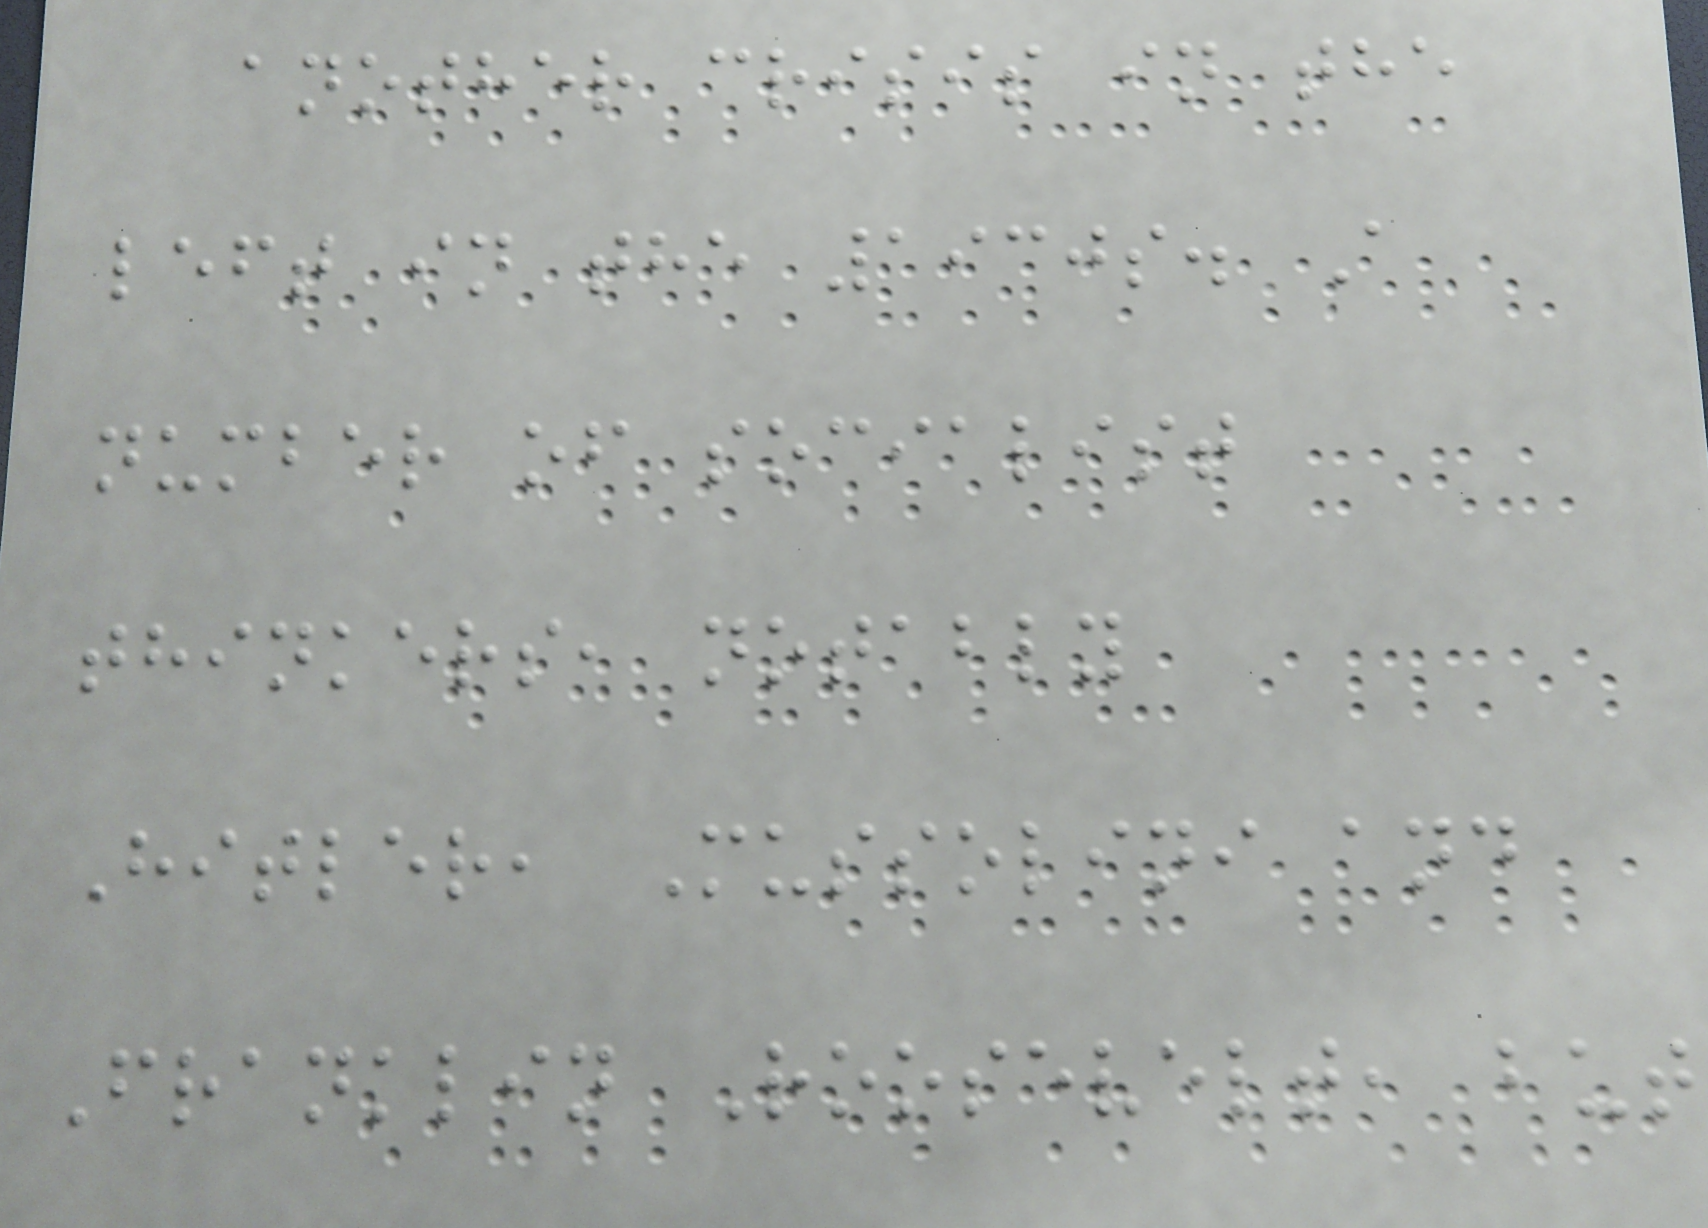another crisis in the
left in the 1930s. A
number of socialist
thinkers, notably
Hitler, Mussolini and
Franklin Roosevelt, but
